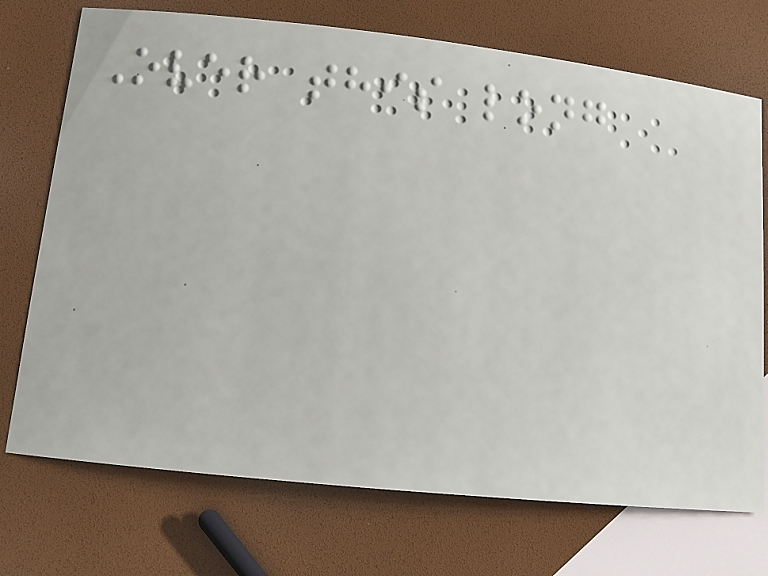Over this long
